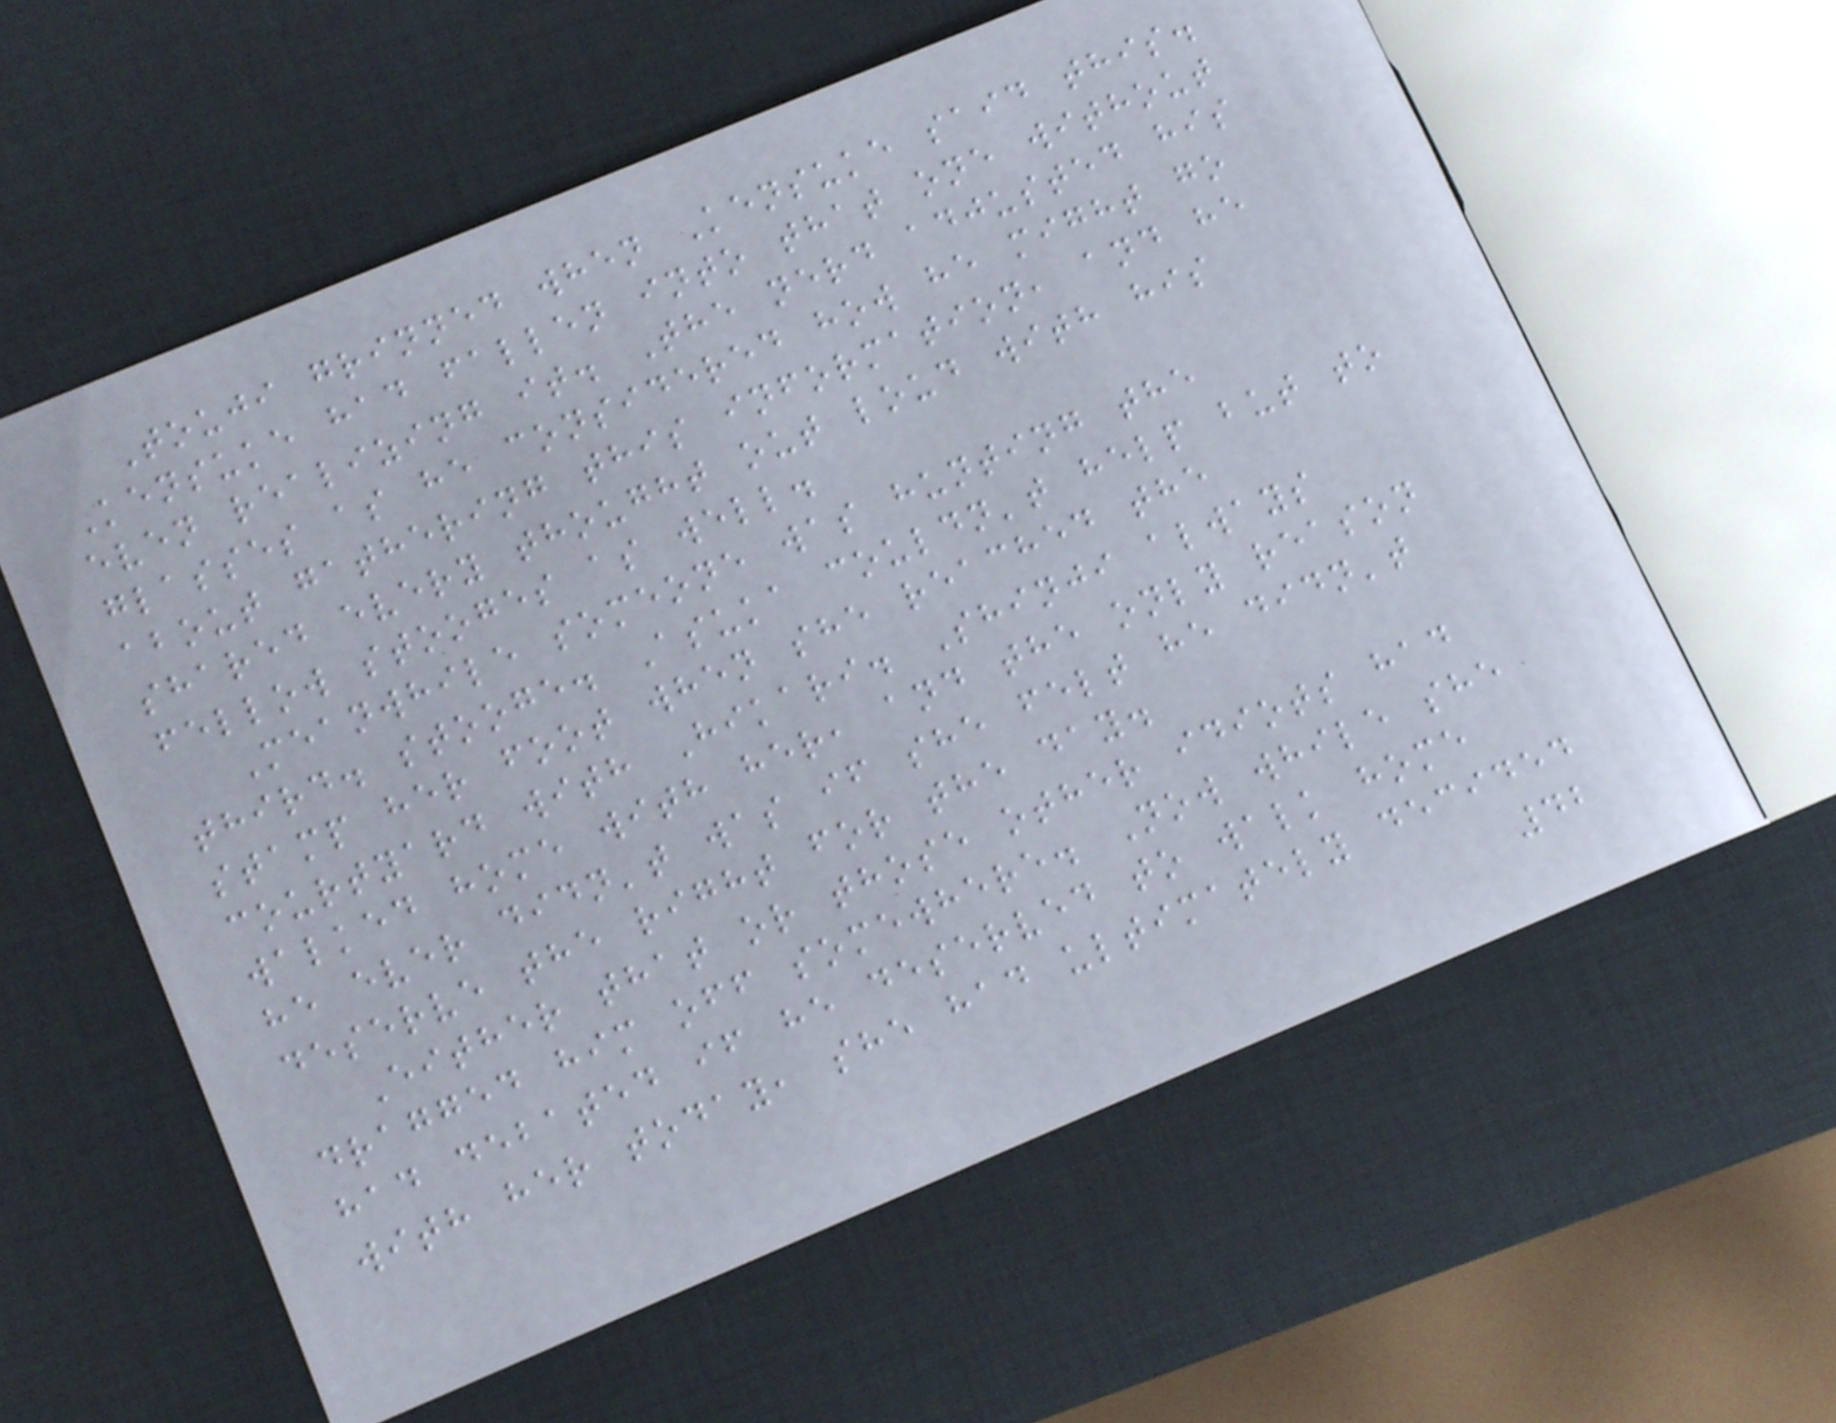Touji grinned when Kensuke said this.
Kensuke had fallen into that one without
even realizing it. The nerd adjusted his
glasses as he considered how he might go
about gathering this information, and he
shared every thought out loud with his
fellow stooges as well.
Meanwhile someone was hunting the
third. stooge. Asuka couldn't help but to
stamp her foot when she reached the
courtyard with Hikari. Shinji always
walked home with her, and the only reason
he ever didn't was if she felt he didn't
deserve the right for the day.
Either that or those other idiots had
dragged him off somewhere. Now while she
had debated if he deserved to walk home
with her today, she had ultimately decided
42
